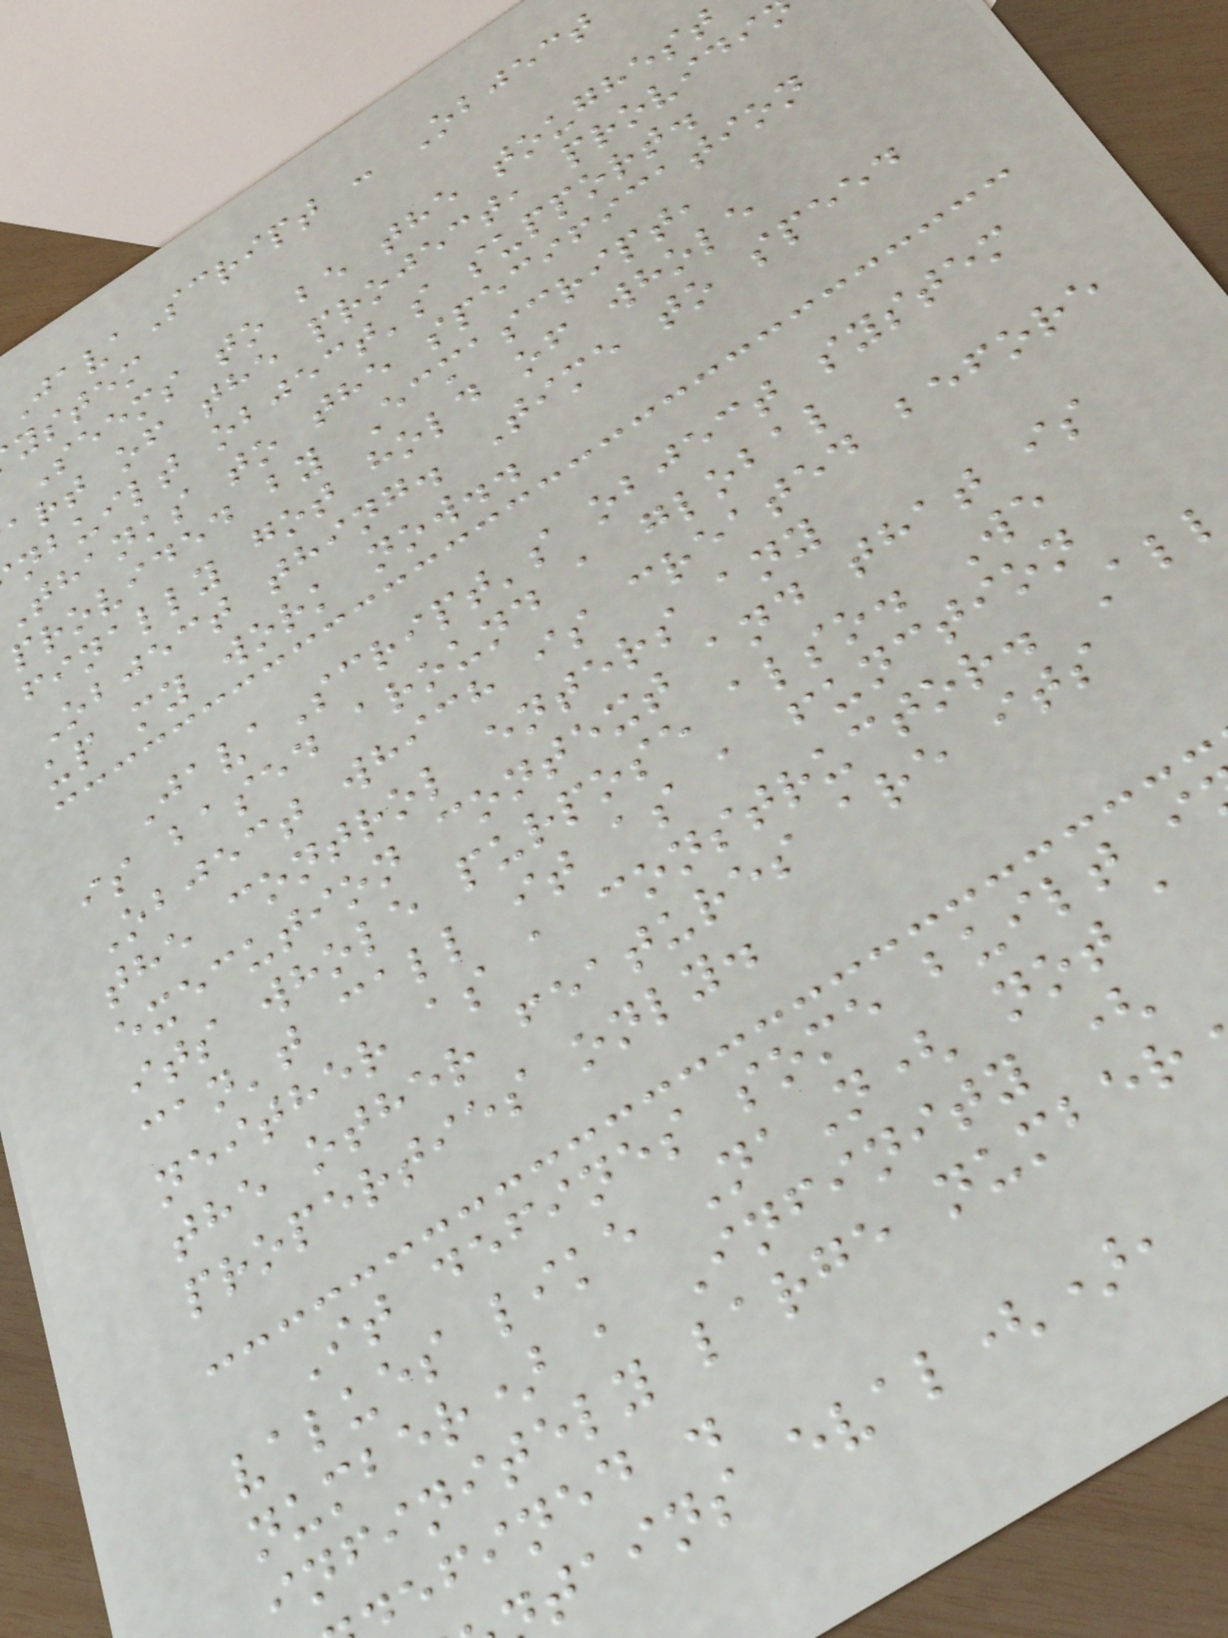JavaScript : Object
ystem
Seems to be the toughest
art of the project, providi
nbuilt object's support.
thanks to the specification
provided by Ecmascript,
finally got hold of whole
Object thing. Time to speed
up my work now..
JavaScript's object system
is based around a global
Object which is created before
the control enters any
execution context and that is
its whole purpose also. We
can't call it as a function
neither as a constructor. All
the other features are its
properties only.
It defines some built i
values like NaN( not a
number) , Infinity (
infinitely large number
efined .
tains eval(),
